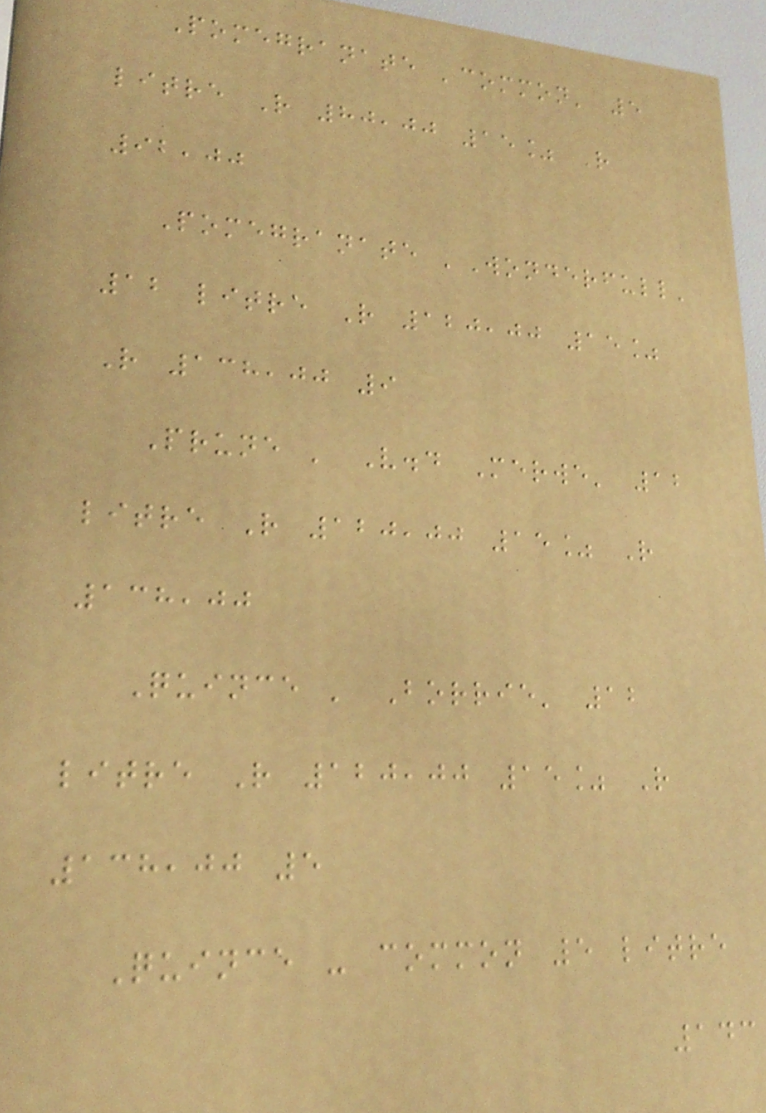Pomegranate 'common' 5
litre R 80,00 15% R
92,00
Pomegranate 'Wonderfull'
12 litre R 120,00 15%
R 138,00 9
Prune ' V.d Merwe' 12
litre R 120,00 15% R
138,00
Quince ' Borrie' 12
litre R 120,00 15% R
138,00 5
Quince - common 5 litre
143
